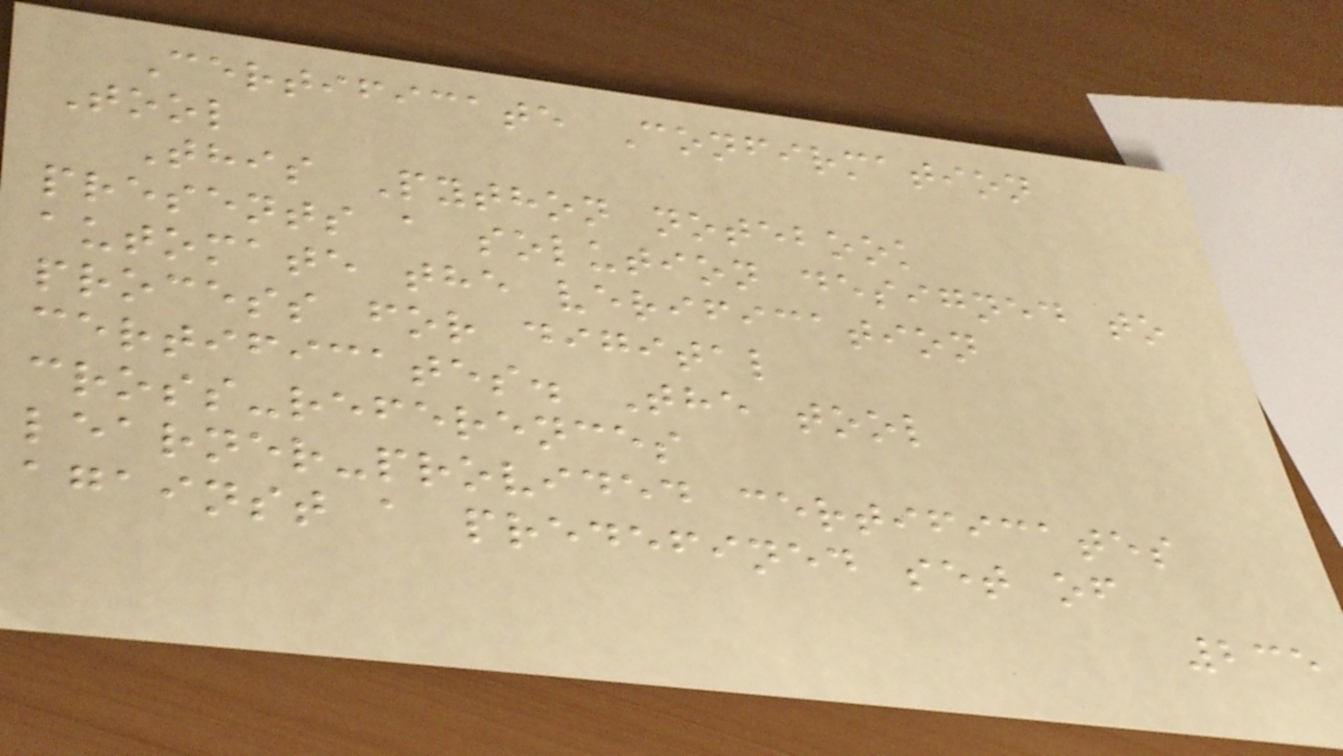Certificate Confirmation
Tool
This Python notebook
presents a solution designed to
automate the verification
process for digital
certificates. The tool
cross-references
learner-provided certificates
against a predefined set of
235
